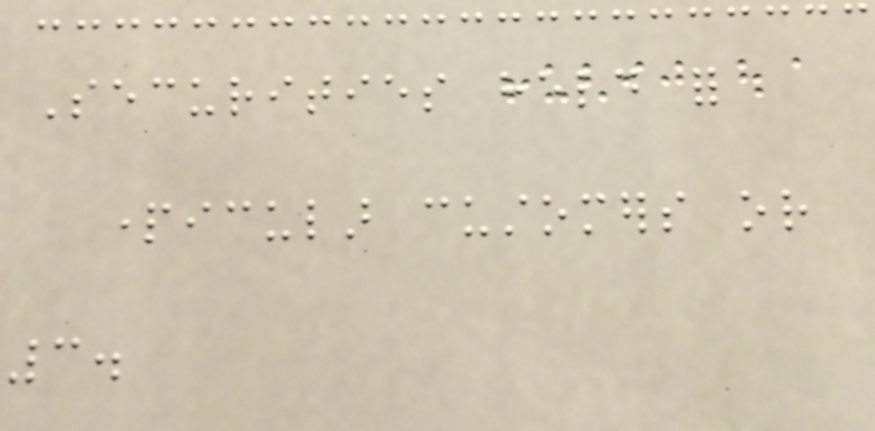Securities held for
particular customers or
3.
